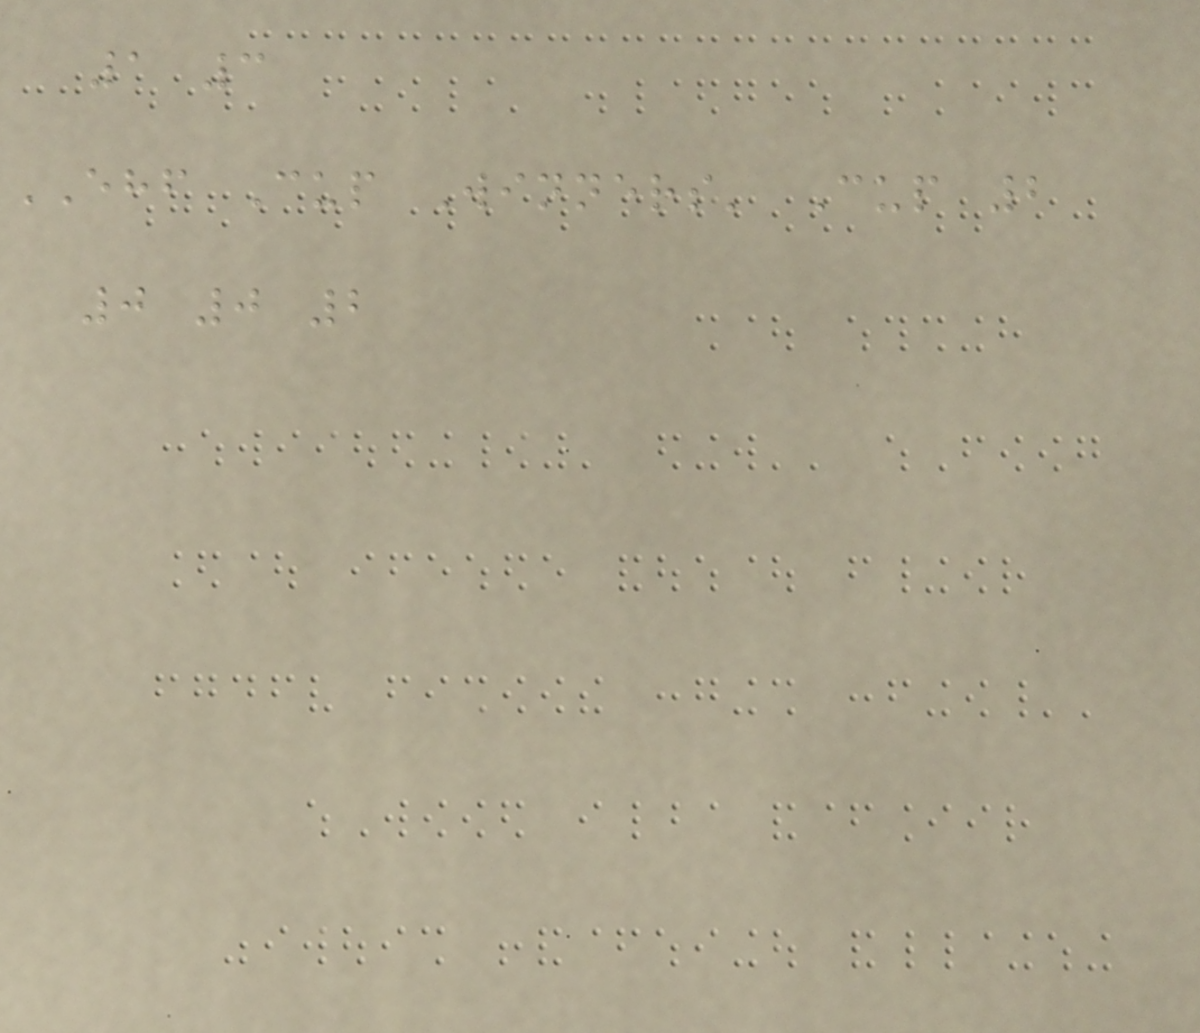1 3
EHF Cup Winners' Cup 2
0 0 2
